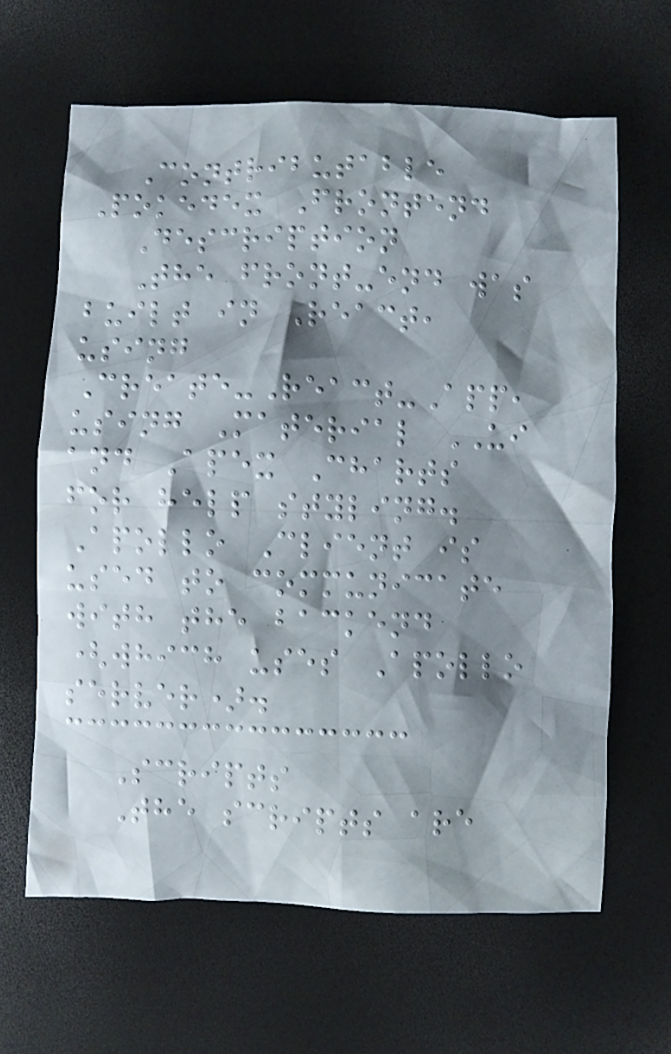Contributable
Pokedex Frontend
Description
The front-end was
built in React,
using
Create-React-App,
using Material UI
and Apex Charts
for help styling.
Apollo Client is
used to communicate
with the backend
(which uses Apollo
server).
Scripts
The scripts are
